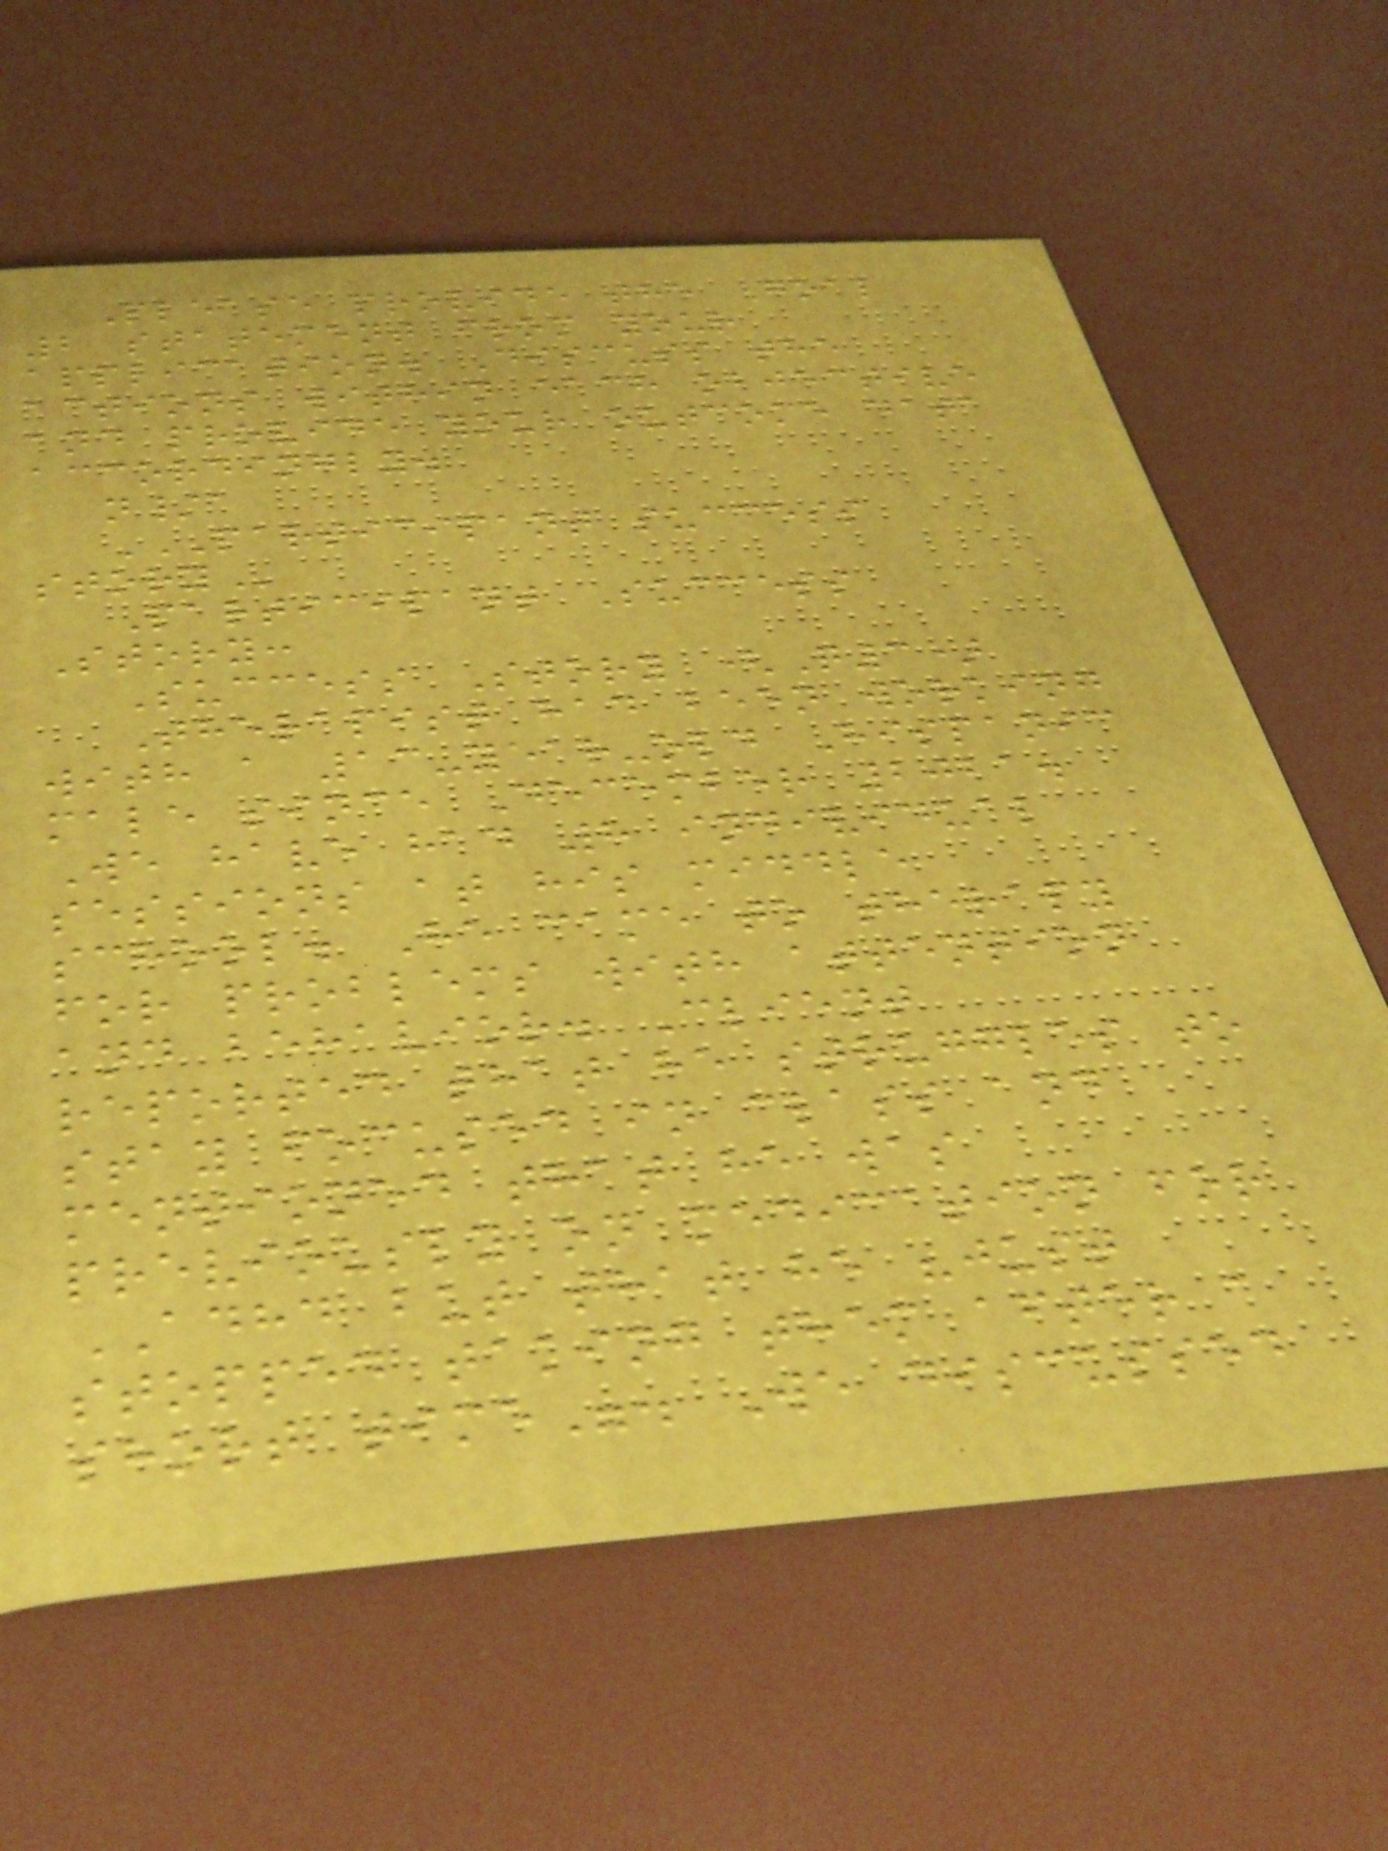Please provide the Goal
2 statement from your
application. Discuss the
actions within each objective
and provide your outcome data
accordingly.
n/a
PARTICIPANT SUCCESS
STORY
Participant Success
Story:
Success Story (Q3)
Therapist had been working
with a 13-year-old Hispanic
male since December 2021.
We have had 8 individual
sessions at his middle
school. He came to therapy
for problems with attention
and behavior. Client
reported that he struggles to
stay focused in class and
mentioned that he was
previously on medication for
ADHD but that he "just
stopped taking them after a
short time". We discussed
